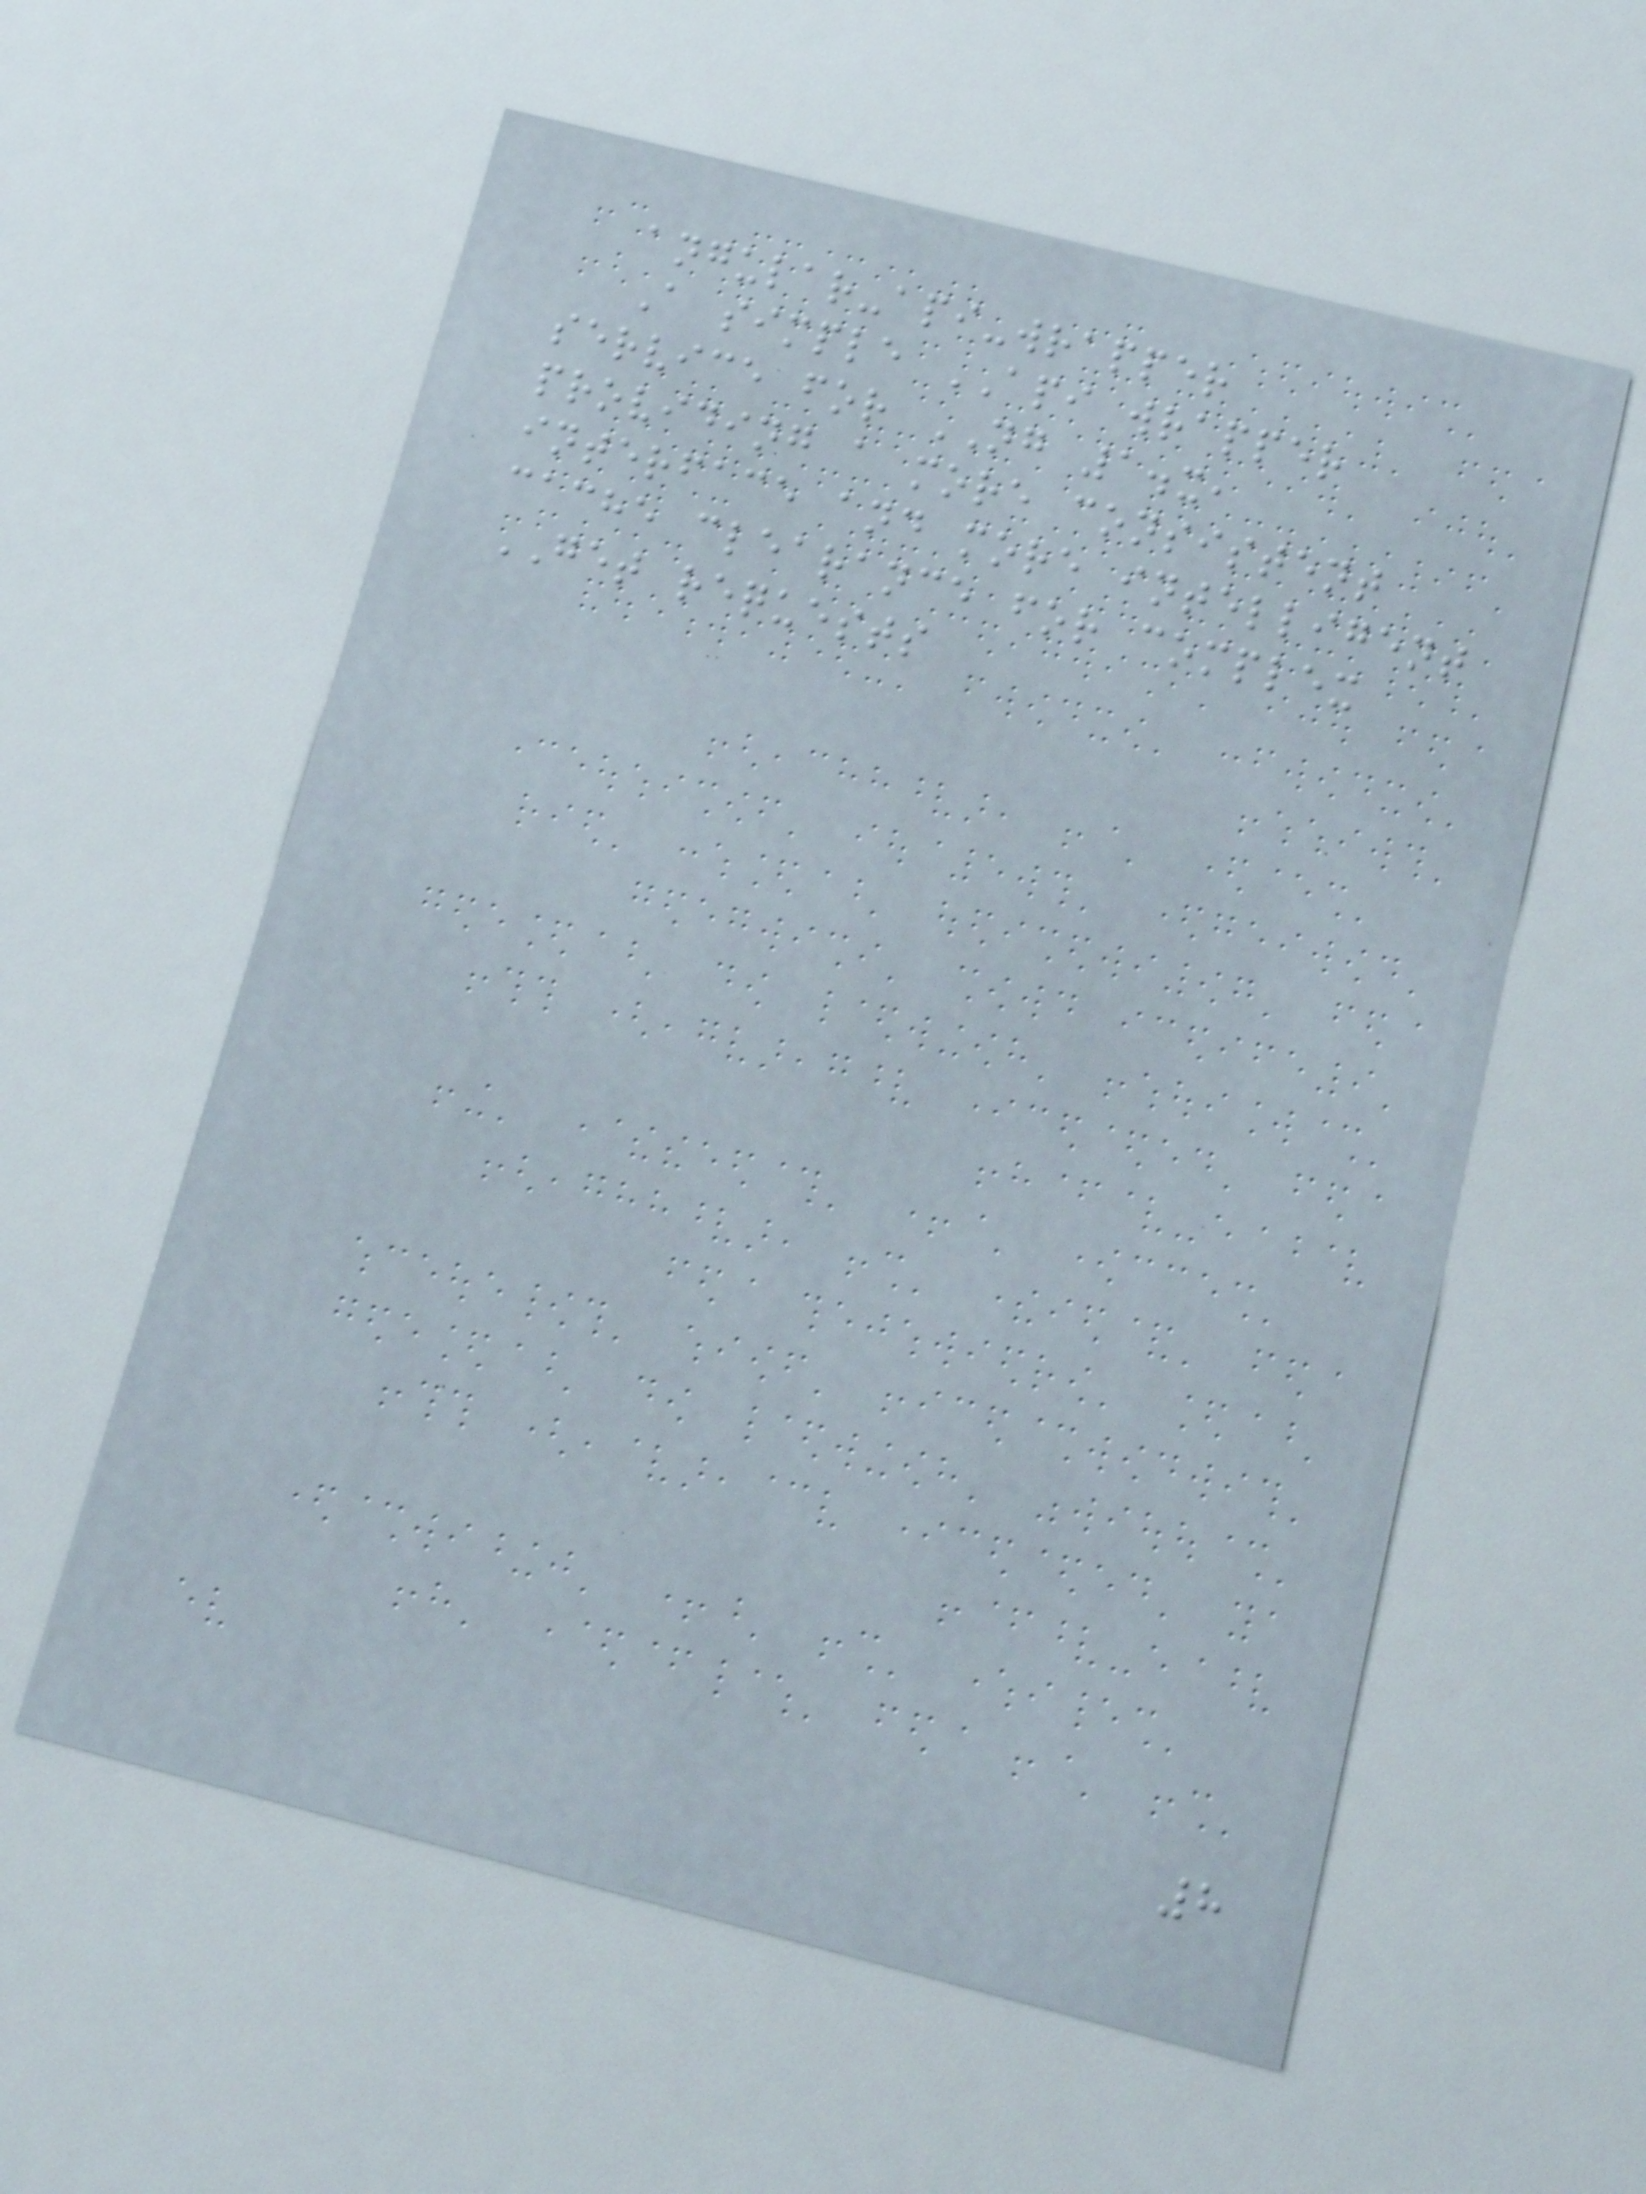angular-api-wrapper
A simple API wrapper
service for NG 1.x,
providing a more consistent
interface and more intelligent
cache clearance for complex
GET requests
8
